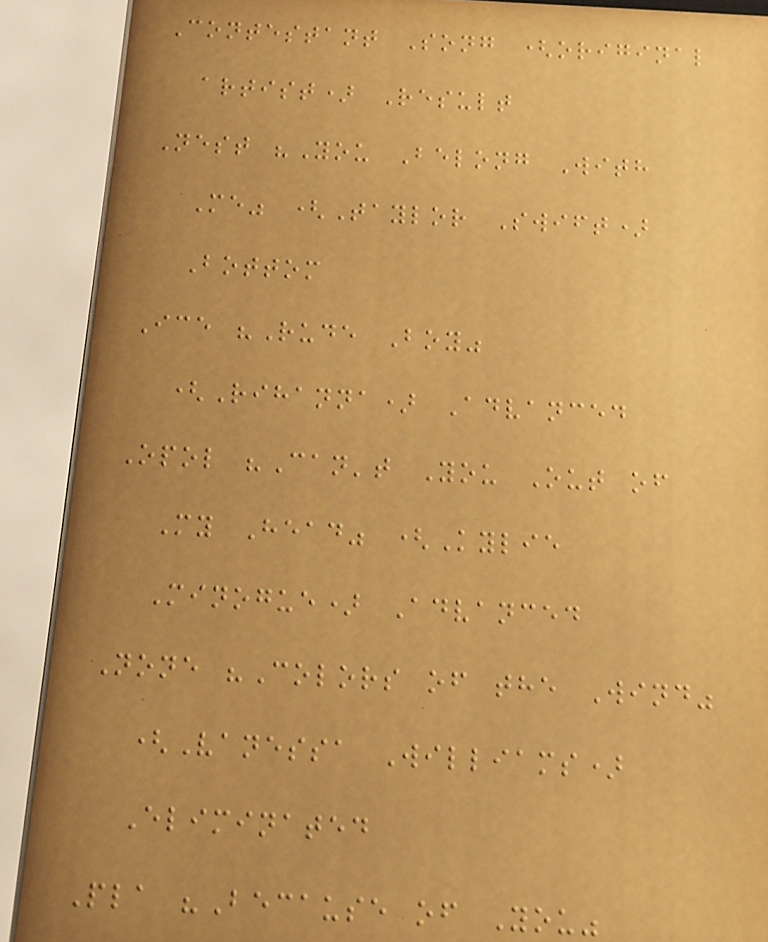Contestant Song (original
artist) Result
Nest "You Belong With
Me" (Taylor Swift)
Bottom
Ice "Rude Boy"
(Rihanna) Advanced
Opol "Can't You Out of
My Head" (Kylie
Minogue) Advanced
None "Colors of the Wind"
(Vanessa Williams)
Eliminated
Pla "Because of You"
